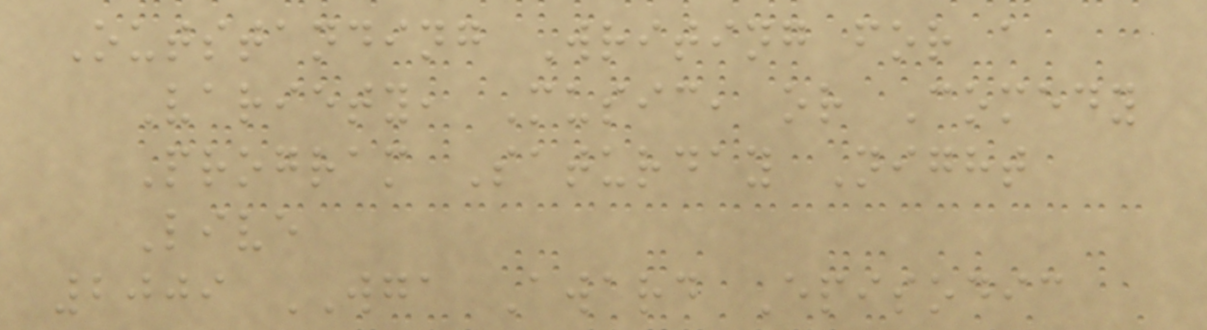Outstanding Writing for a
Variety, Music, or Comedy
Program Saturday Night
Live
2009 WGA Award Episodic
